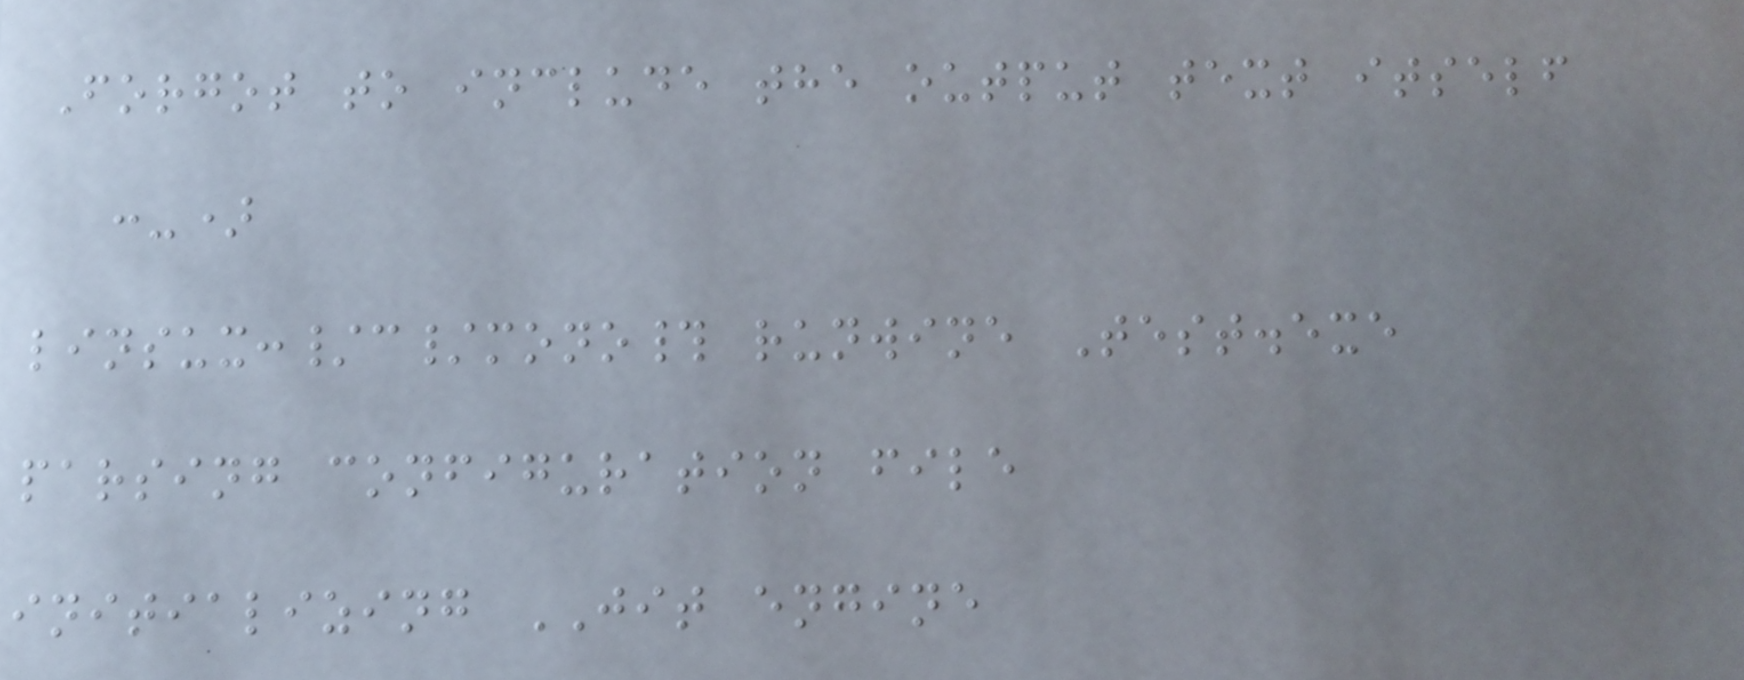Forgot to include the output text itself
:-)
linsux:/c/mono# runwine Test.exe
parsing configuration file
initializing JIT engine
